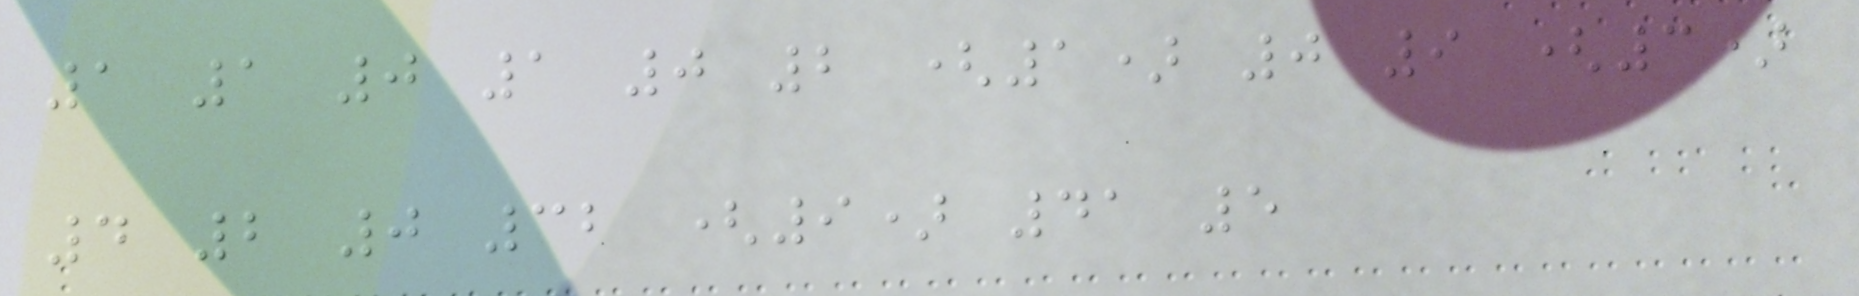1 1 0 1 0 2 (1) 0 9 (3)
4 2 0 32 (9) 41 5
